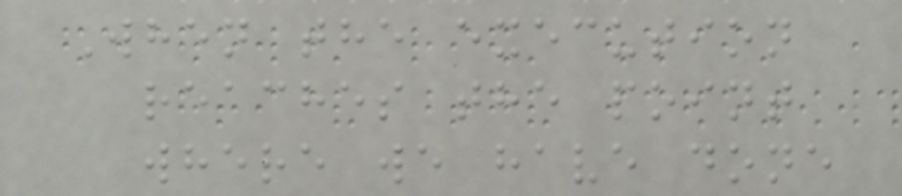When the execution
reaches the point
where we have done
